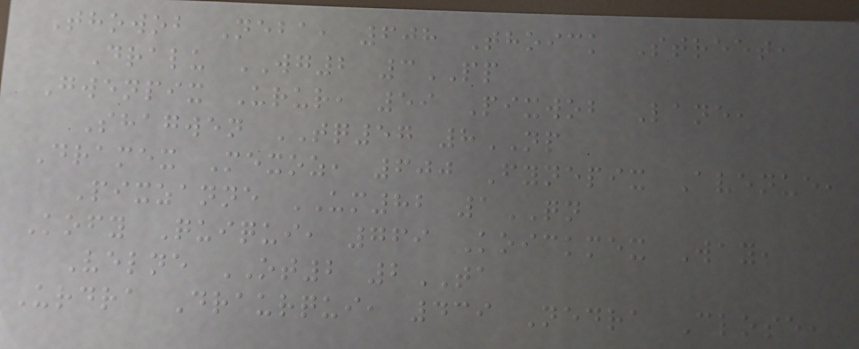Thowob Neba, 608 Thoick Street,
Dralu WG2 3PP
Gwenpix Urur, 59 Pixwob Lane,
Shagwen TQ57 8NP
Dramex Mexoz, 600 Fynepix Avenue,
Pixzanne UM82 1QN
Kofy Quiqui, 769 Koickmex Way,
Velne OT2 2TA
Urdra Draurqui, 439 Nedra Close,
